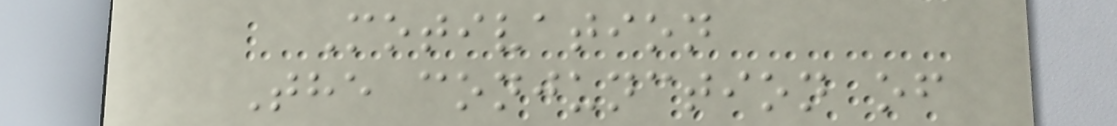Motivation
The conjunction of
